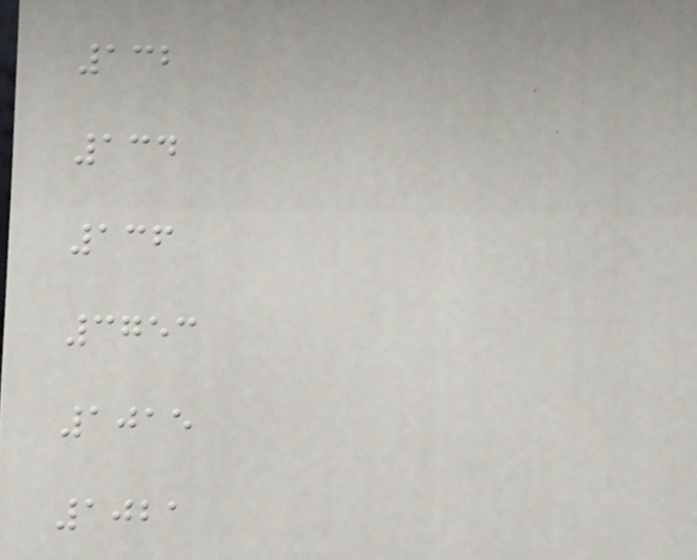132
134
136
3753
1015
1021
